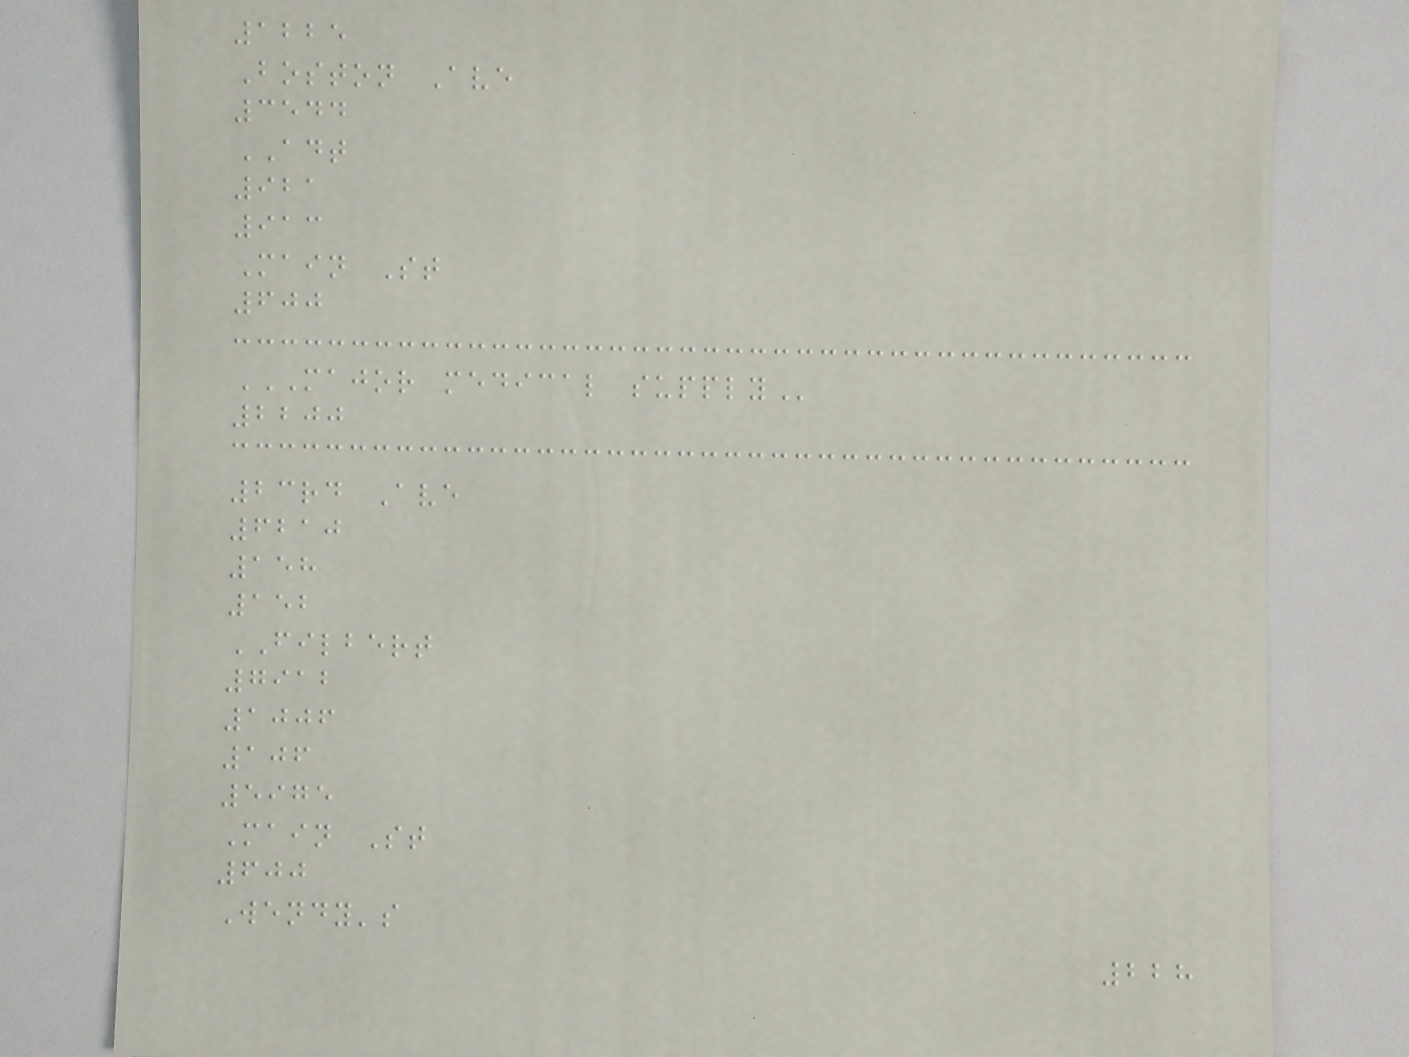1225
Boston Ave
3544
ADT
921
913
Main St
600
MAJOR MEDICAL SUPPLY
2200
23rd Ave
6210
158
152
FILBERT
7912
1006
106
5975
Main St
600
Wendy's
228
